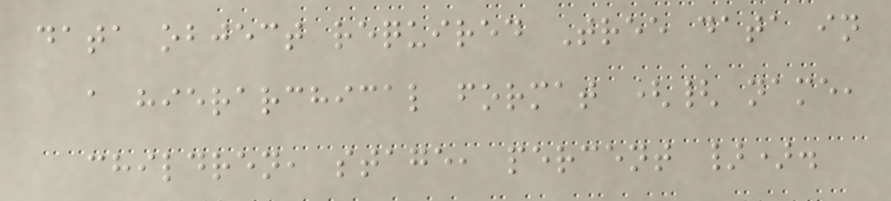data object required Tree data in
a hierarchical format ({ name,
children, stage, percent }).
